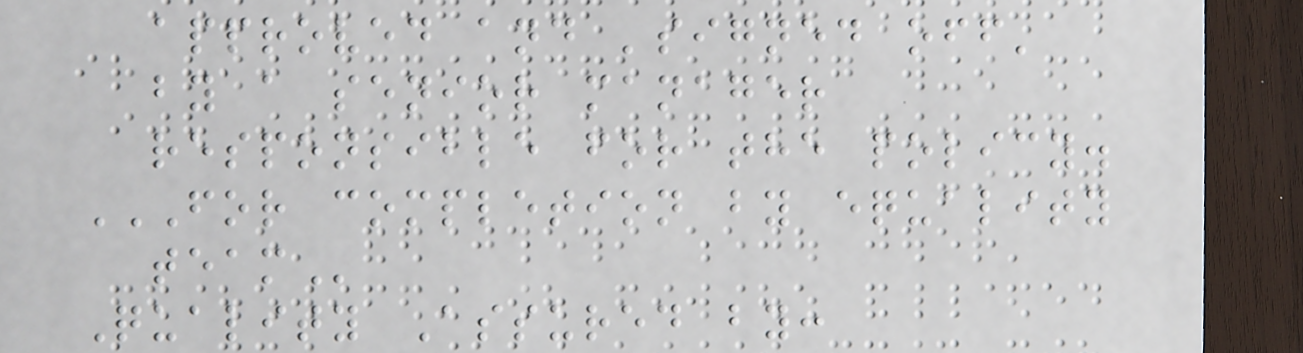approved and 'signed off'
by a senior manager
responsible for the policy.
FOR COMPLETION BY EQUALITY
TEAM
Quality Assured by:
